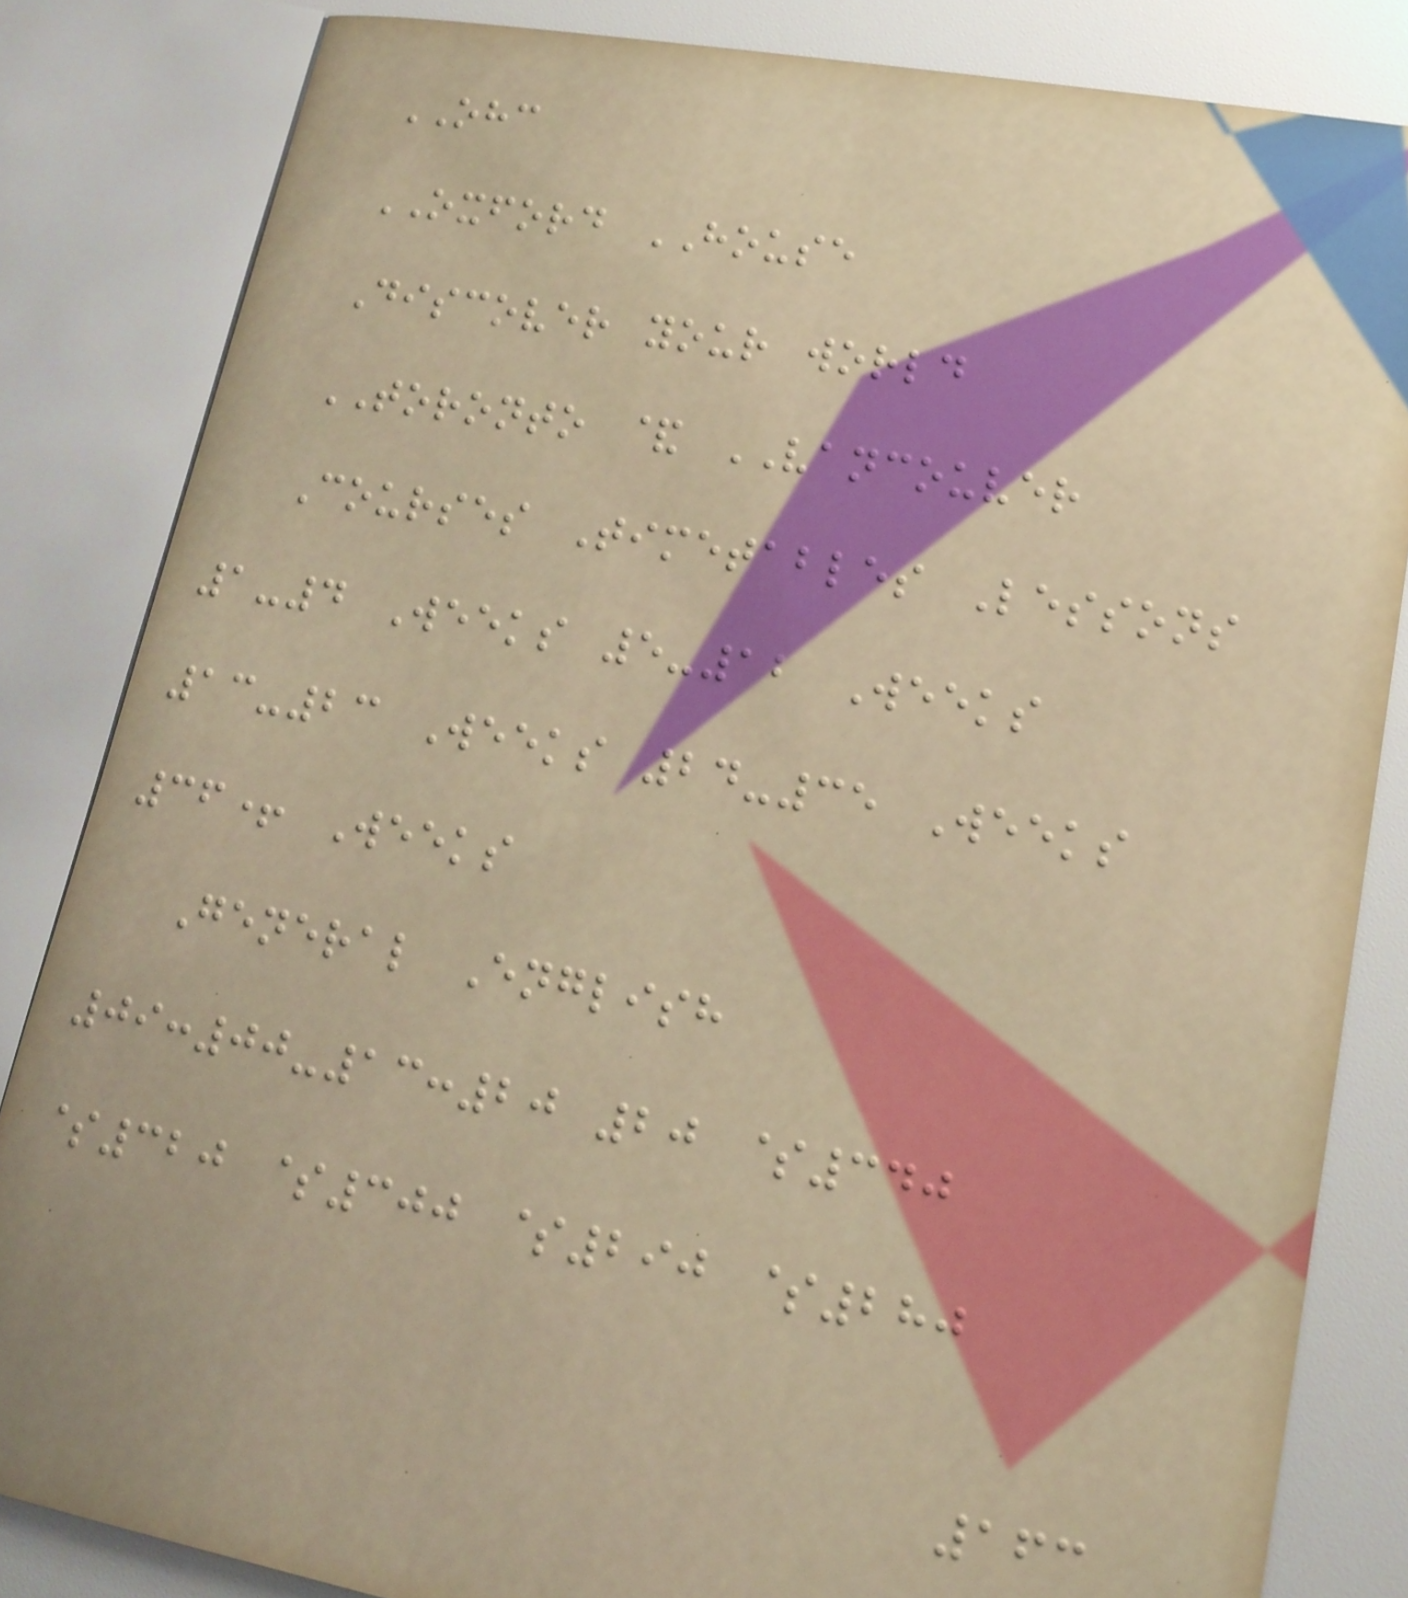OHC
OXFORD HOUSE
Discover your world
TORONTO & VANCOUVER
Courses Timetables Lessons
1-4 Weeks 5-12 Weeks
13-23 Weeks 24-35 Weeks
36+ Weeks
General English
09:00-13:20 20 $340
$320 $300 $290 $280
163
